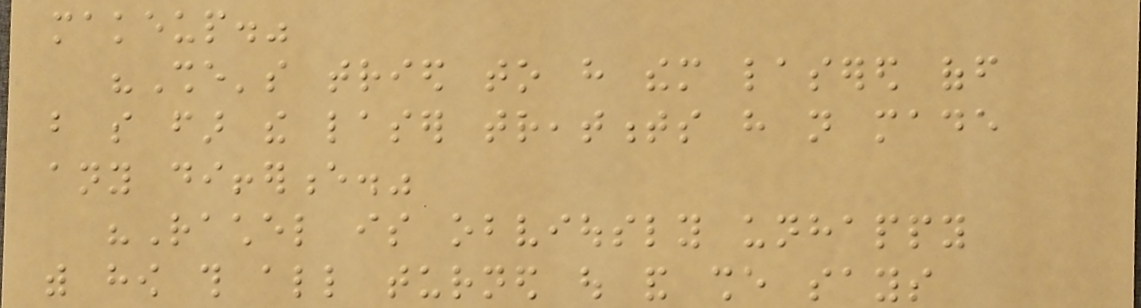makeup."
"She's tried to have them lasered off
but so far the laser treatments have not made
any difference."
"Rachel is obviously unhappy
with how this all turned out and she says
